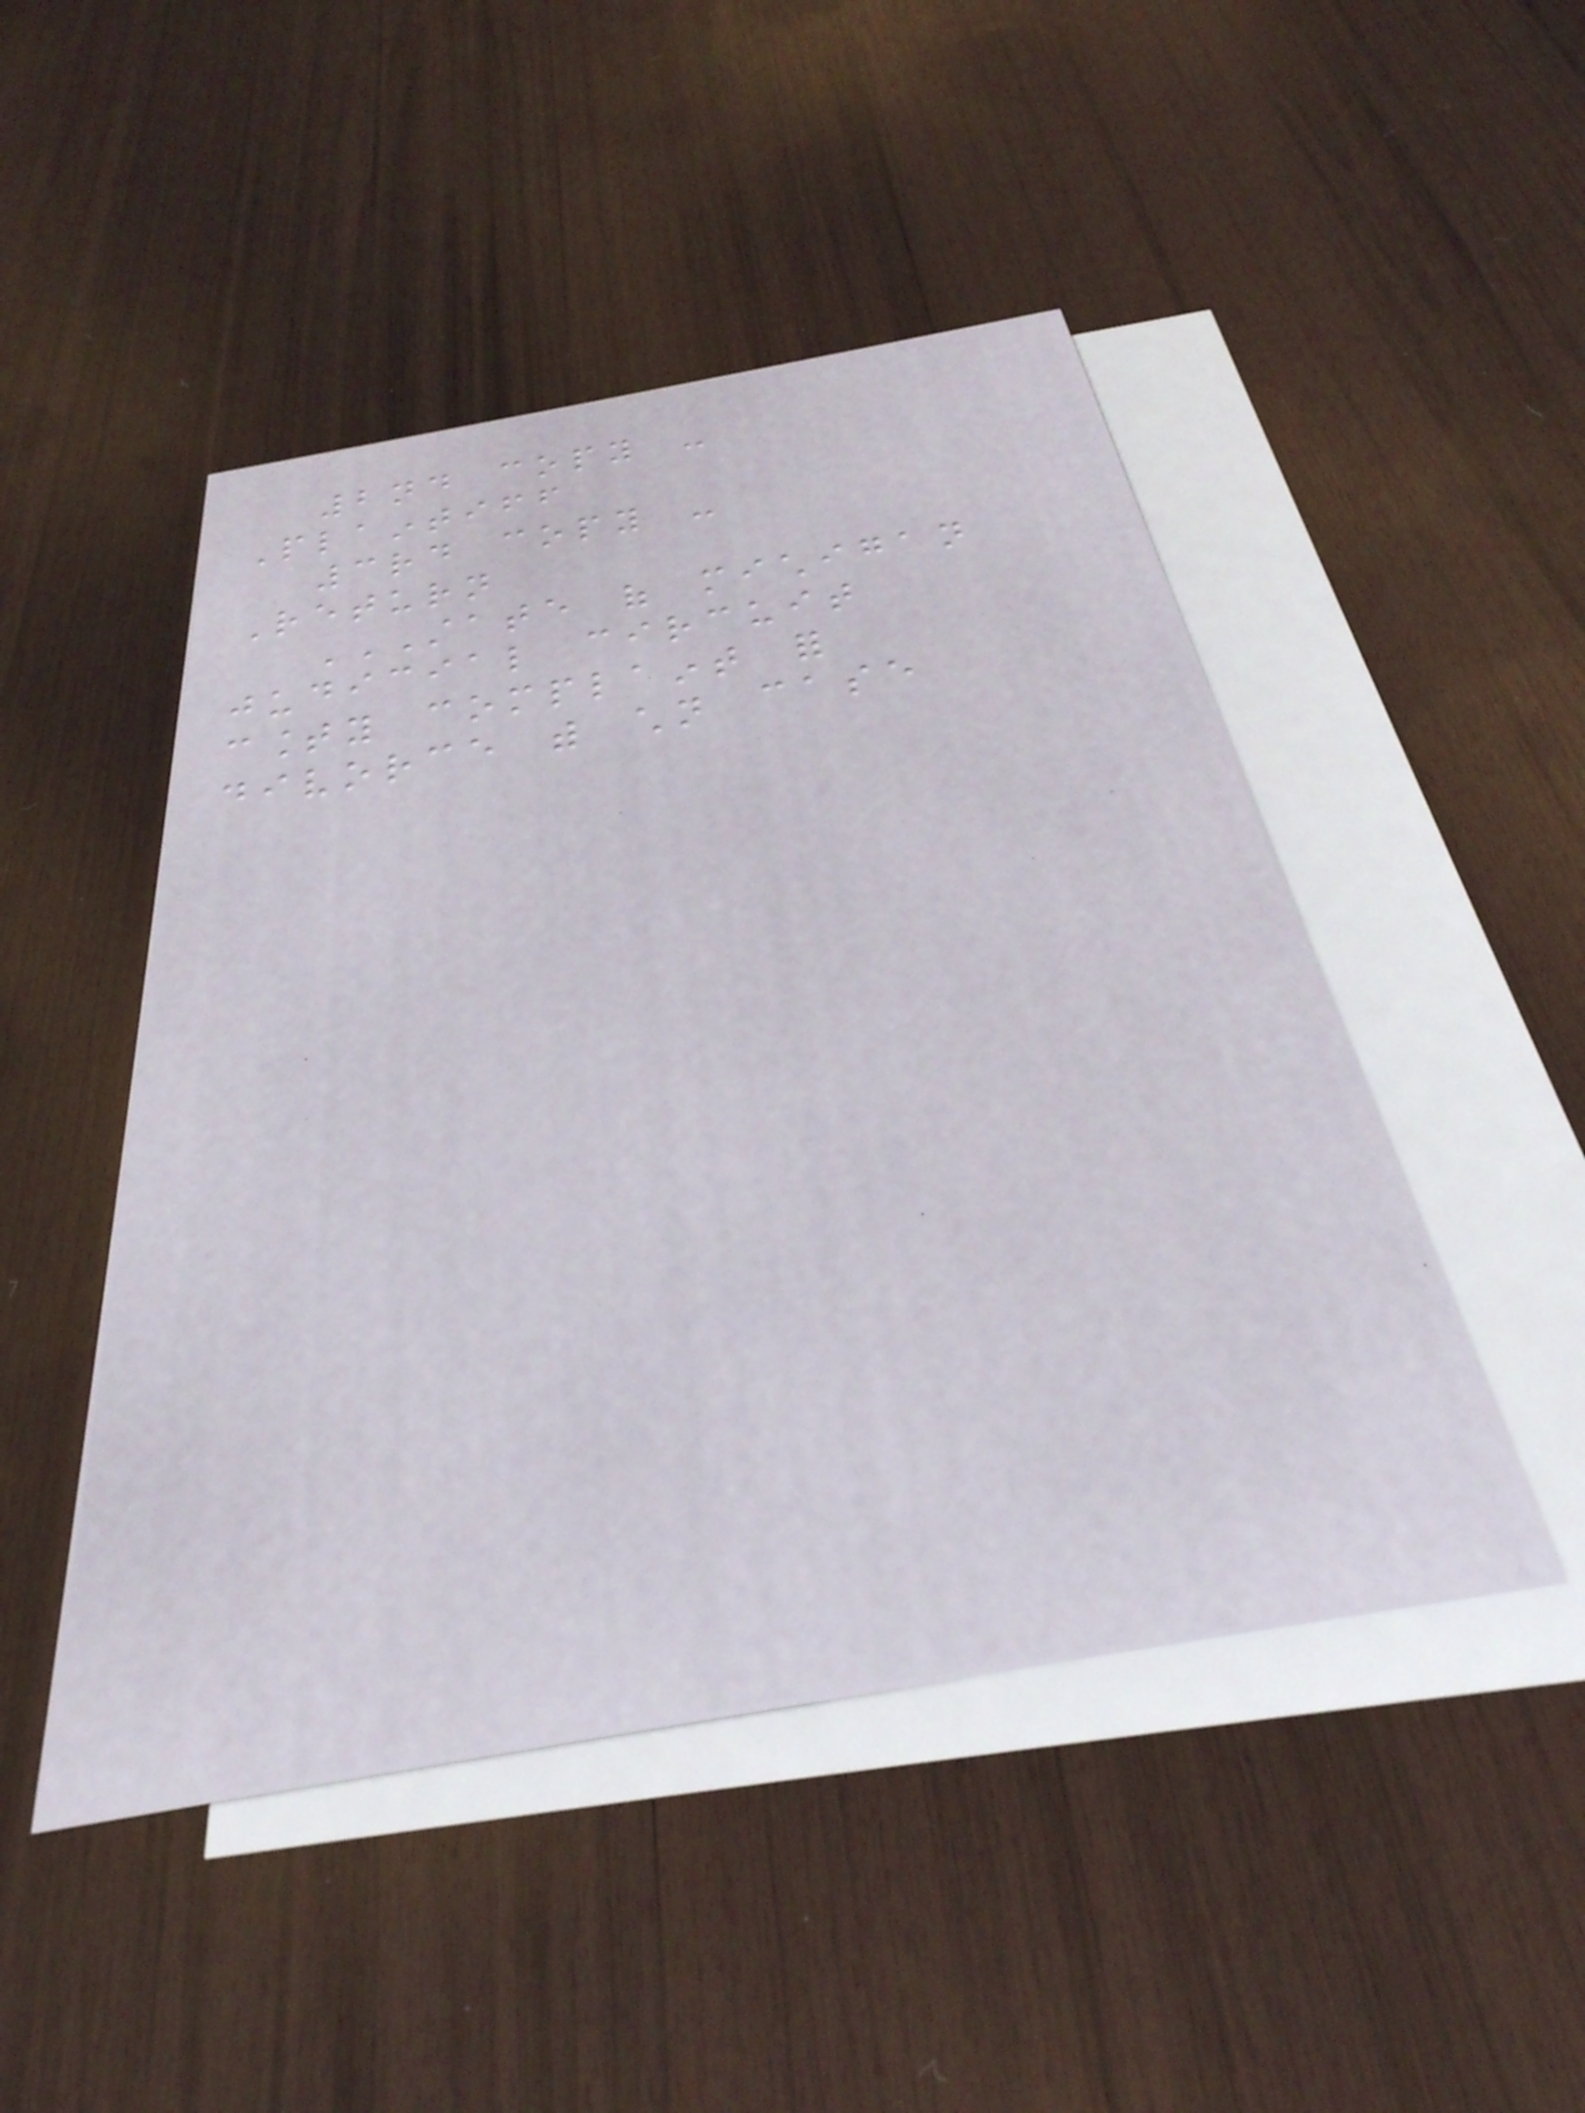2nd copy -
Plaintiff
3rd copy -
Return
STATE OF MICHIGAN
JUDICIAL CIRCUIT
COUNTY COMPLAINT FOR
DIVORCE WITH CHILDREN CASE
